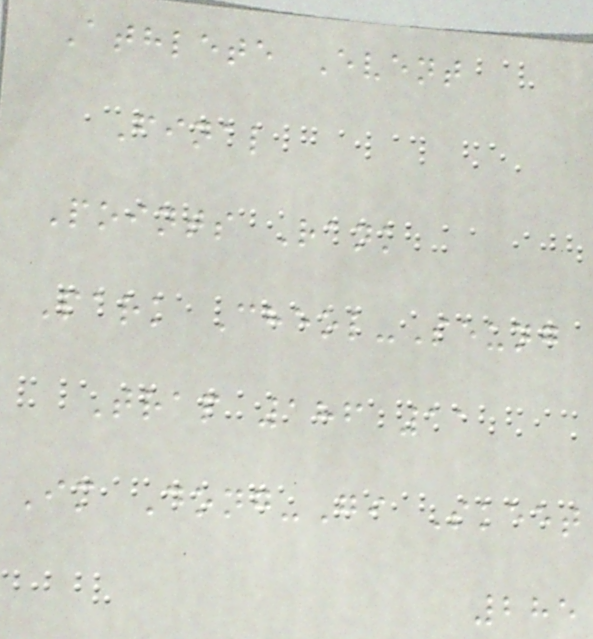Athlete Event
Final
Points Rank
Park Cheol-Seung
Trap 186 11
Im Dong-Gi Skeet
285
